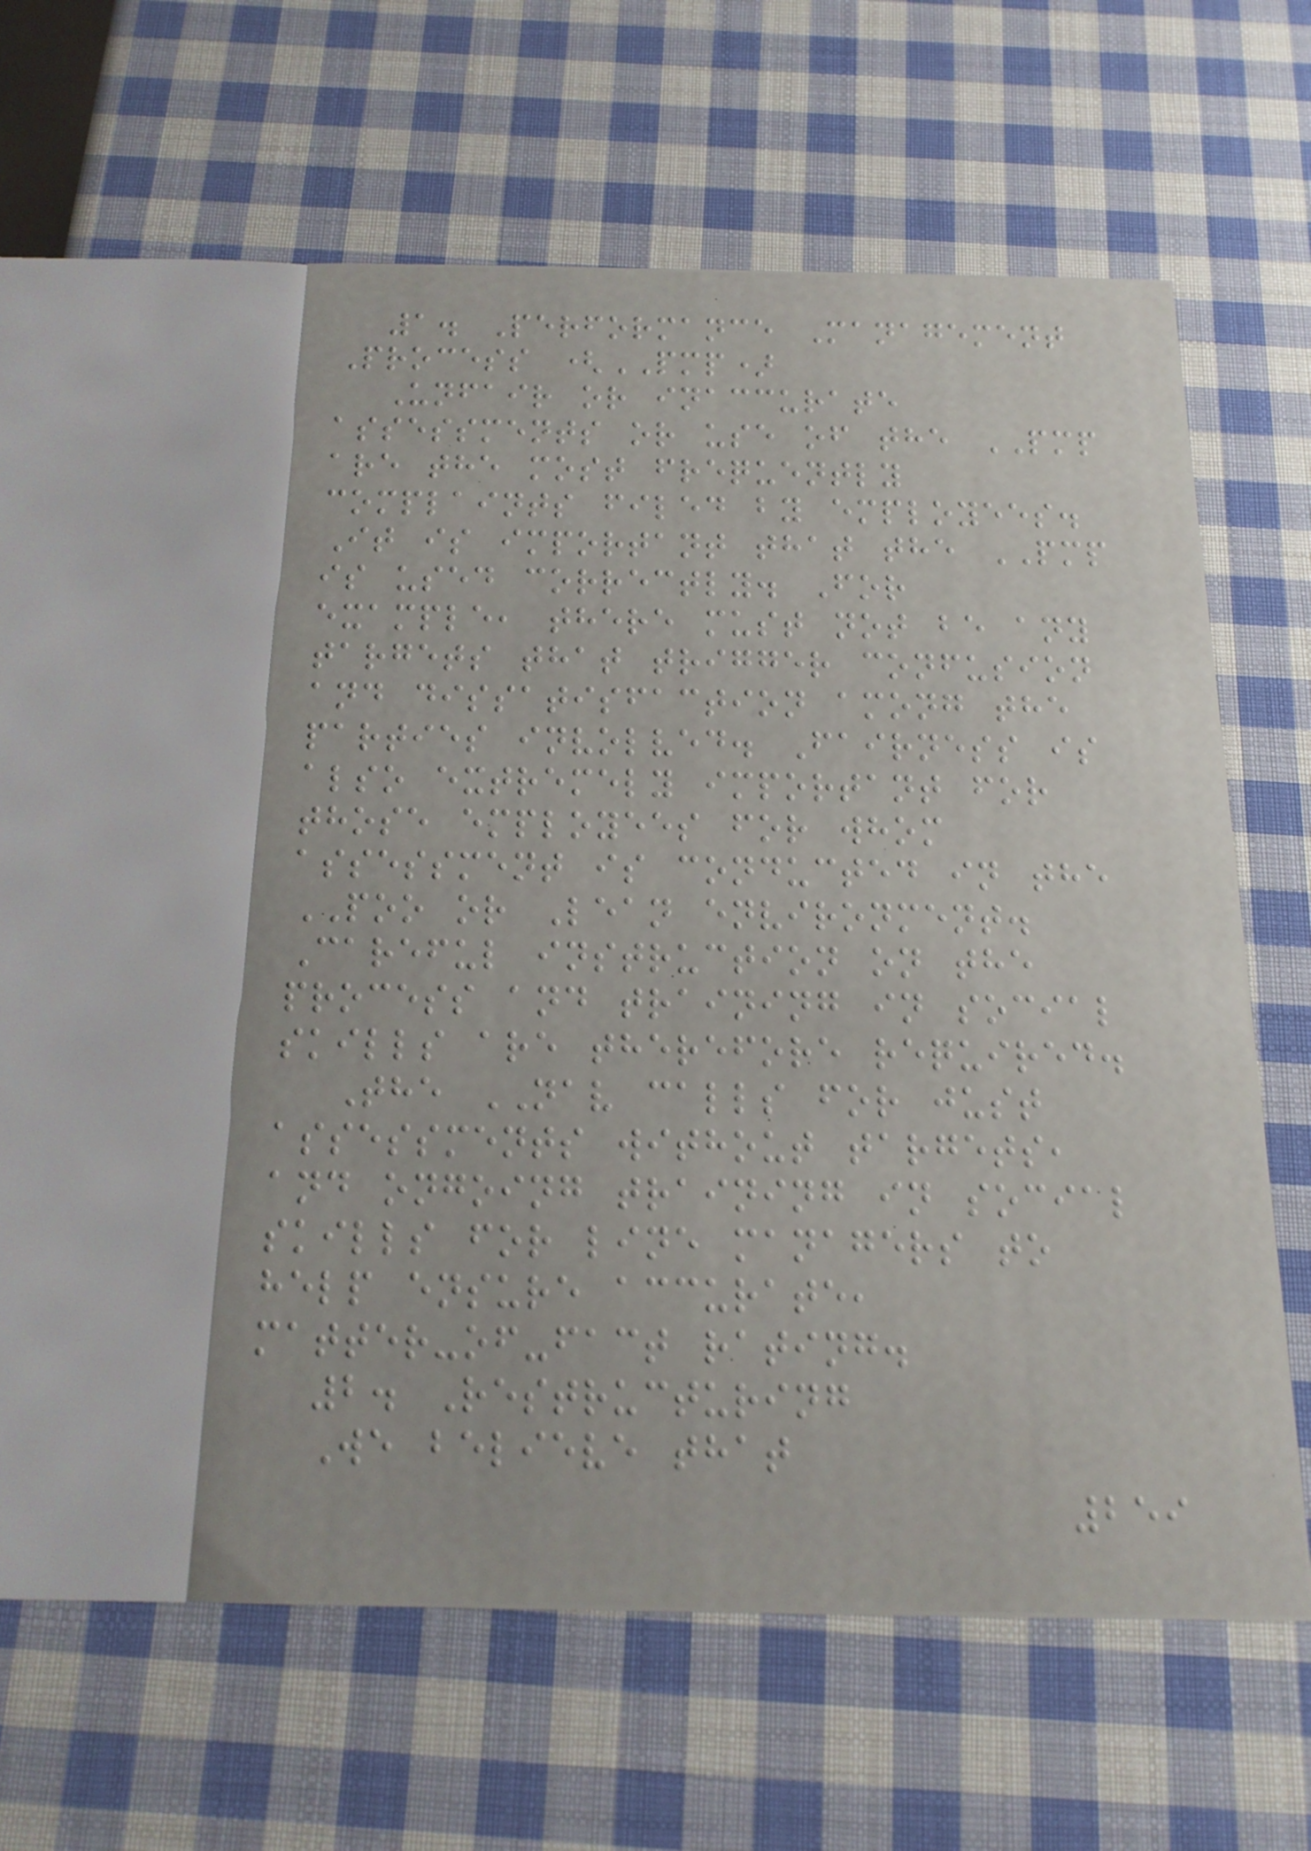1. Performance Management
Process (PMP)
Unfair or inaccurate
assessments or use of the PMP
are the most frequently
complaints filed by employees.
It is important that the PMP
is used correctly. For
example, there must not be any
targets that trigger confusion
and dissatisfaction among the
parties involved. Fairness is
also extremely important for
those employees for whom
assessment is conducted in the
POO or Lean environment.
Careful instruction on the
process and training in social
skills are therefore required.
The NAV calls for just
assessments without targets,
and ongoing training in social
skills for line managers to
help ensure accurate,
matter-of-fact rating.
2. Restructuring
We believe that
259
